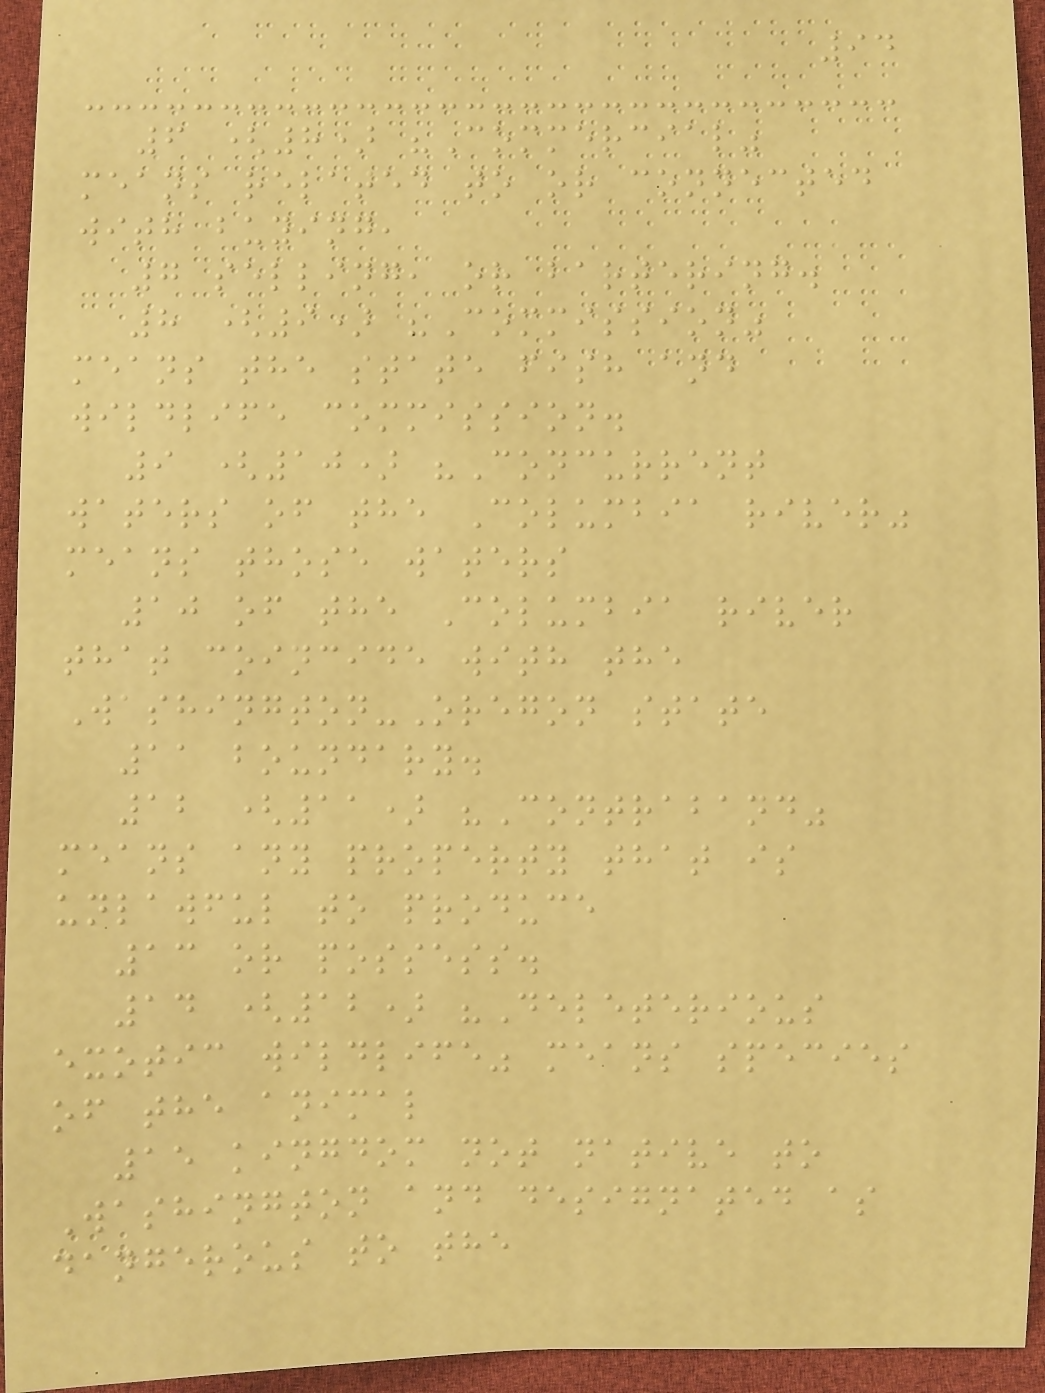94
6 (8) "Commercial"
means related to or connected
with buying,
7 selling, or bartering.
8 (9) "Commission"
means the state fish and
wildlife commission.
9 (10) "Concurrent
waters of the Columbia river"
means those waters
10 of the Columbia river
that coincide with the
Washington-Oregon state
11 boundary.
12 (11) "Contraband"
means any property that is
unlawful to produce
13 or possess.
14 (12) "Deleterious
exotic wildlife" means species
of the animal
15 kingdom not native to
Washington and designated as
dangerous to the
